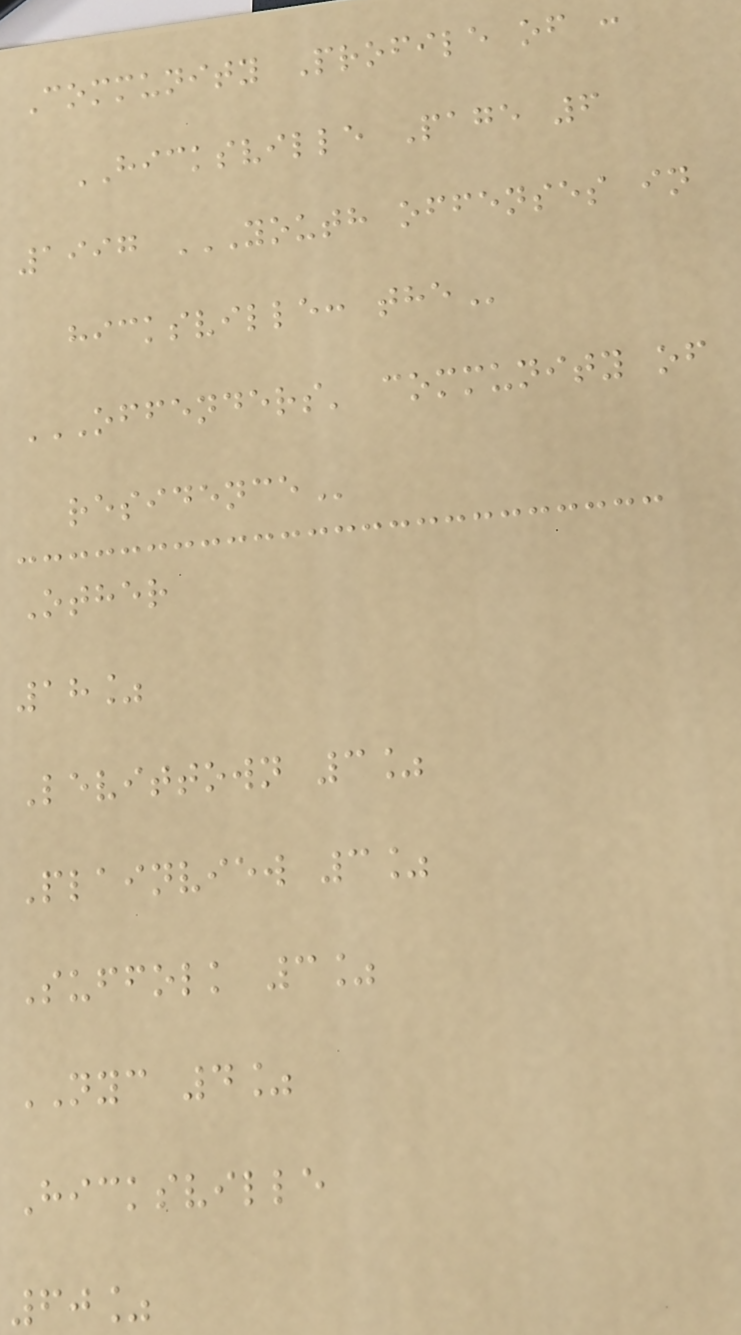Community Profile of :
HICKSVILLE Page 6
1997 YOUTH OFFENSES IN
HICKSVILLE: THE
OFFENDERS' COMMUNITY OF
RESIDENCE
Other
18%
Levittown 3%
Plainview 3%
Suffolk 3%
NYC 4%
Hicksville
60%
